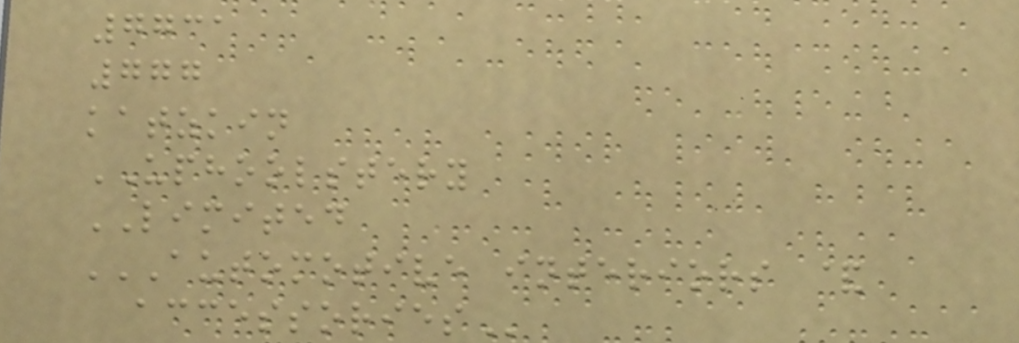7731
777
katzkin
UPHOOLSTERY
LIMITED
AUTOMOTIVE INTERIORS &
ACCESSORIES
